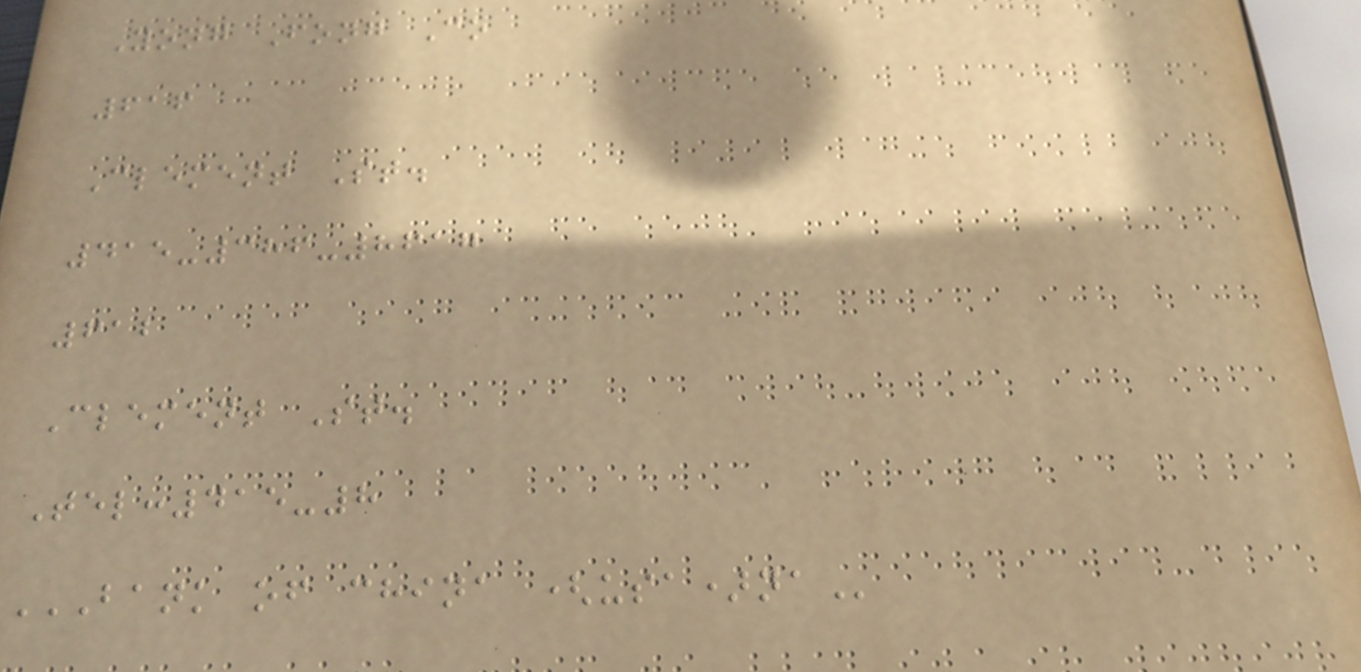Yong Fong Co
616
Clement St.
415-386-8617
612
Clement St.
Tel:415-8
BANK OF CHINA (USA)NA
